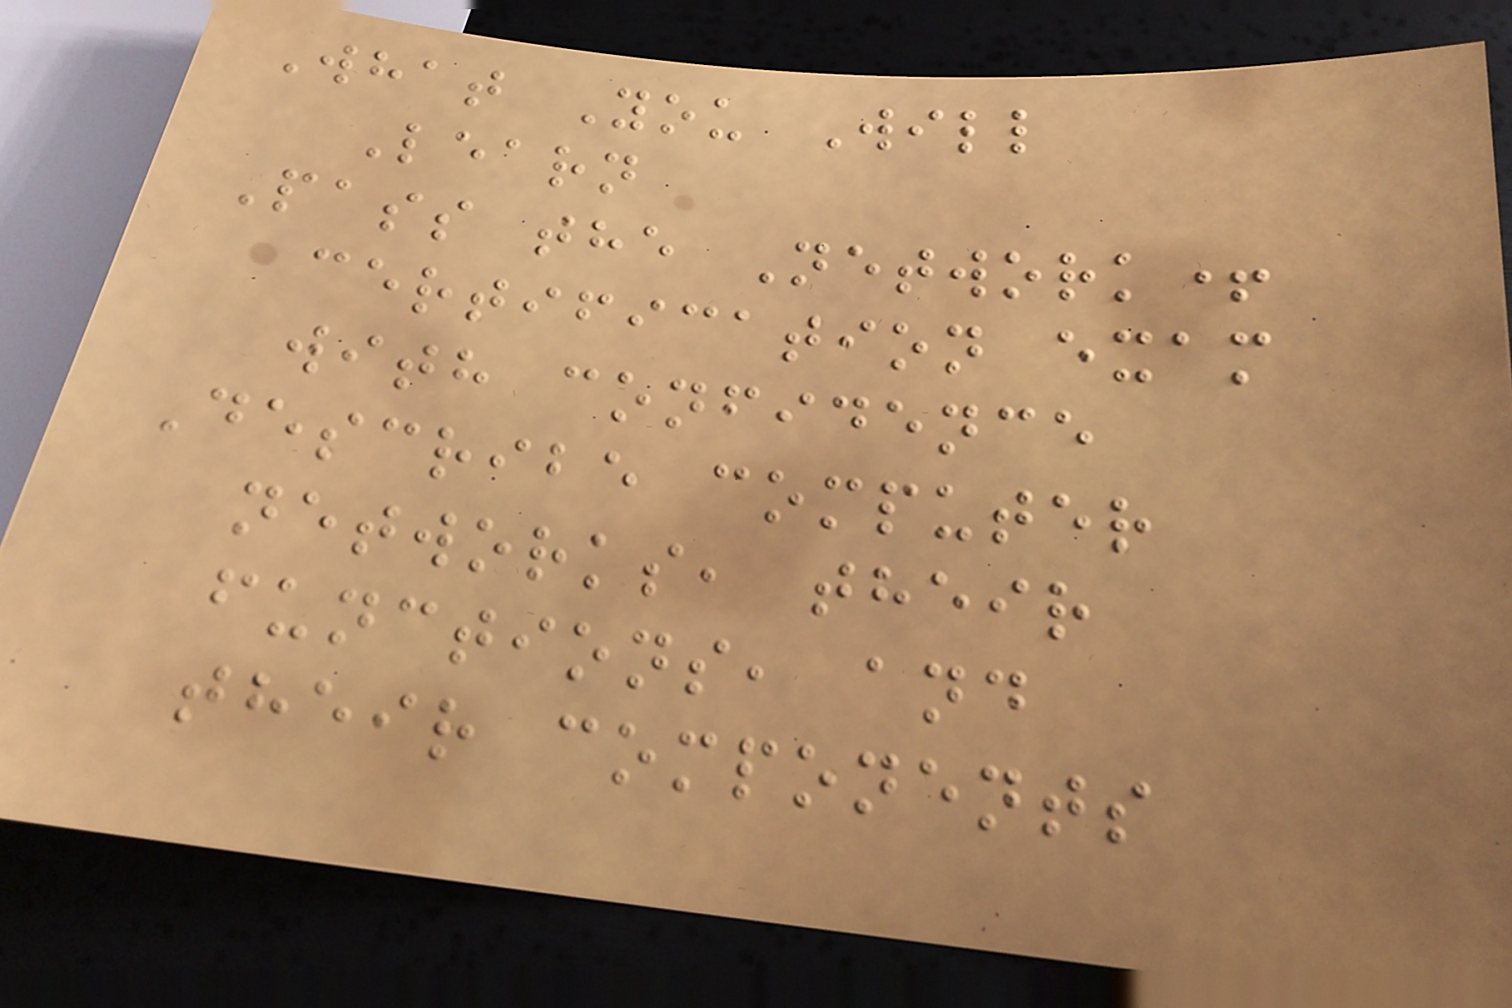What You Will
Learn
Pass the Network+
certification exam
with confidence
Describe computer
networks, their
functions, and
their components
